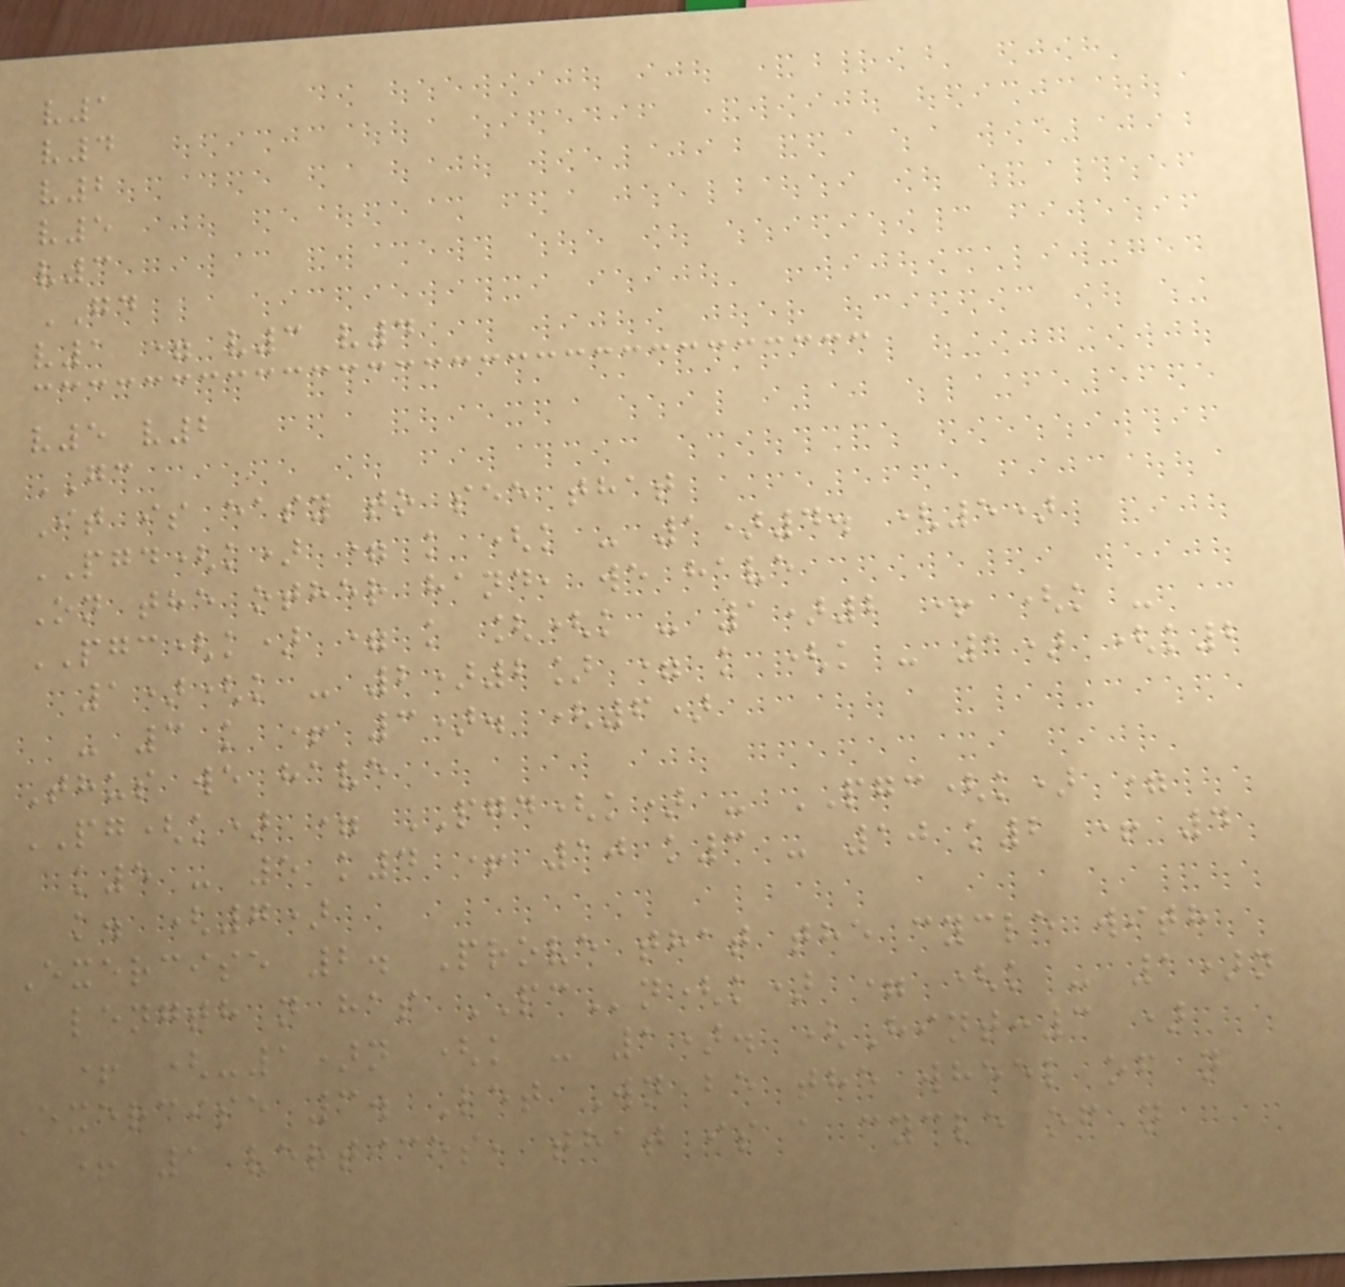v1
v4
v2
v5
v3
GD
v1 = v3 v4
v5 v2
GC
It is easy to see that
PGD(k) = k (k - 1)4. (5)
On the other hand, we have
PGC(k) = k [(k - 1)2 + (k -
1)(k - 2)2] = k (k - 1) (k2
- 3 k + 3). (6)
Thus we have
PG(k) = PGD(k) - PGC(k) =
k5 - 5 k4 + 10 k3 - 10 k2 + 4
k. (7)
Exercise 2. Prove that the cycle with
length n has PCn(k) = (k - 1)n
+ (-1)n (k - 1). (Hint:3 )
Exercise 3. Let Wn be the wheel of n
+ 1 vertices, that is a cycle of n
